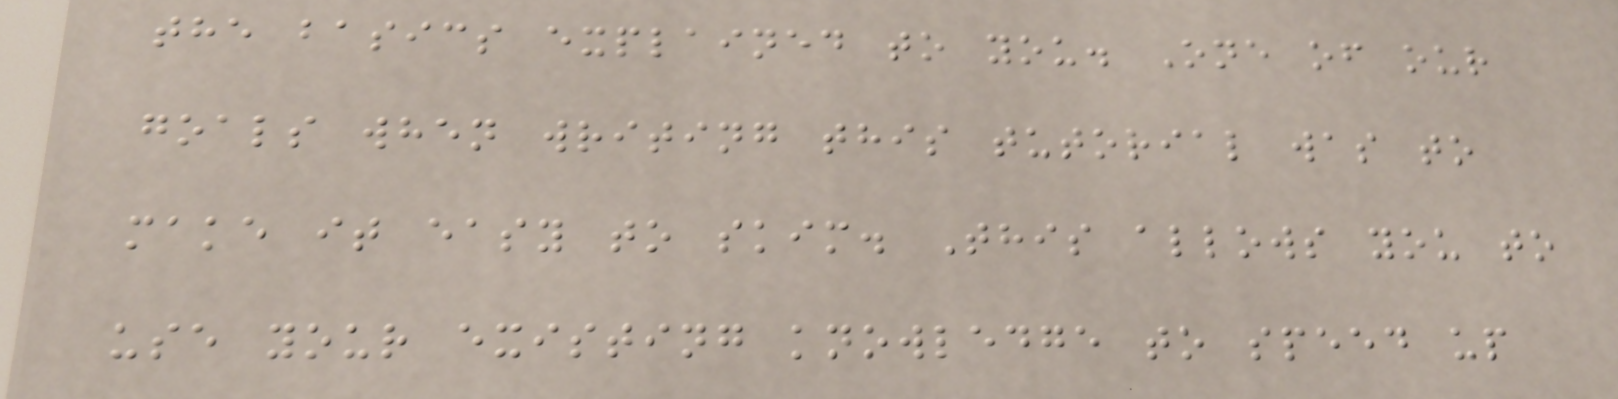the basics explained to you. One of our
goals when writing this tutorial was to
make it easy to skim. This allows you to
use your existing knowledge to speed up
